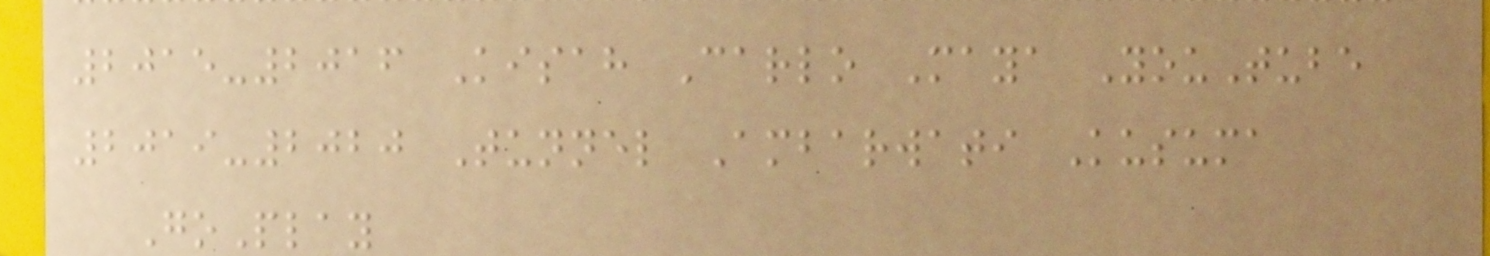2015-2016 Kisah Carlo Maya YouTube
2019-2020 Tunnel Ambarwati Kusuma
GoPlay
